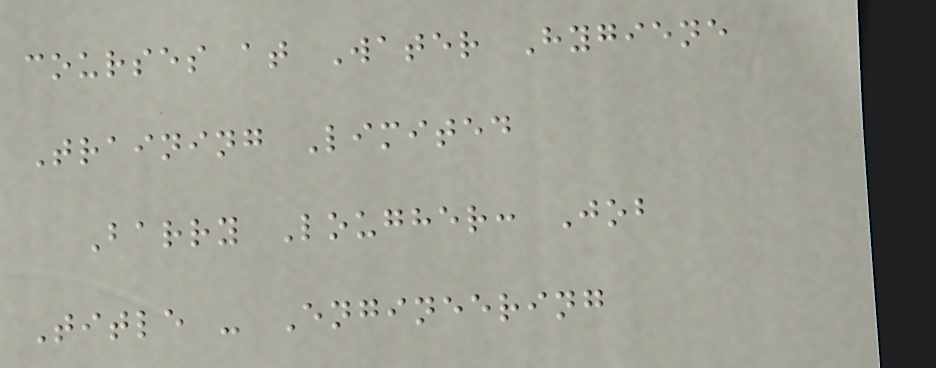courses at Water Hygiene
Training Limited
Barry Lougher: Job
Title - Engineering
